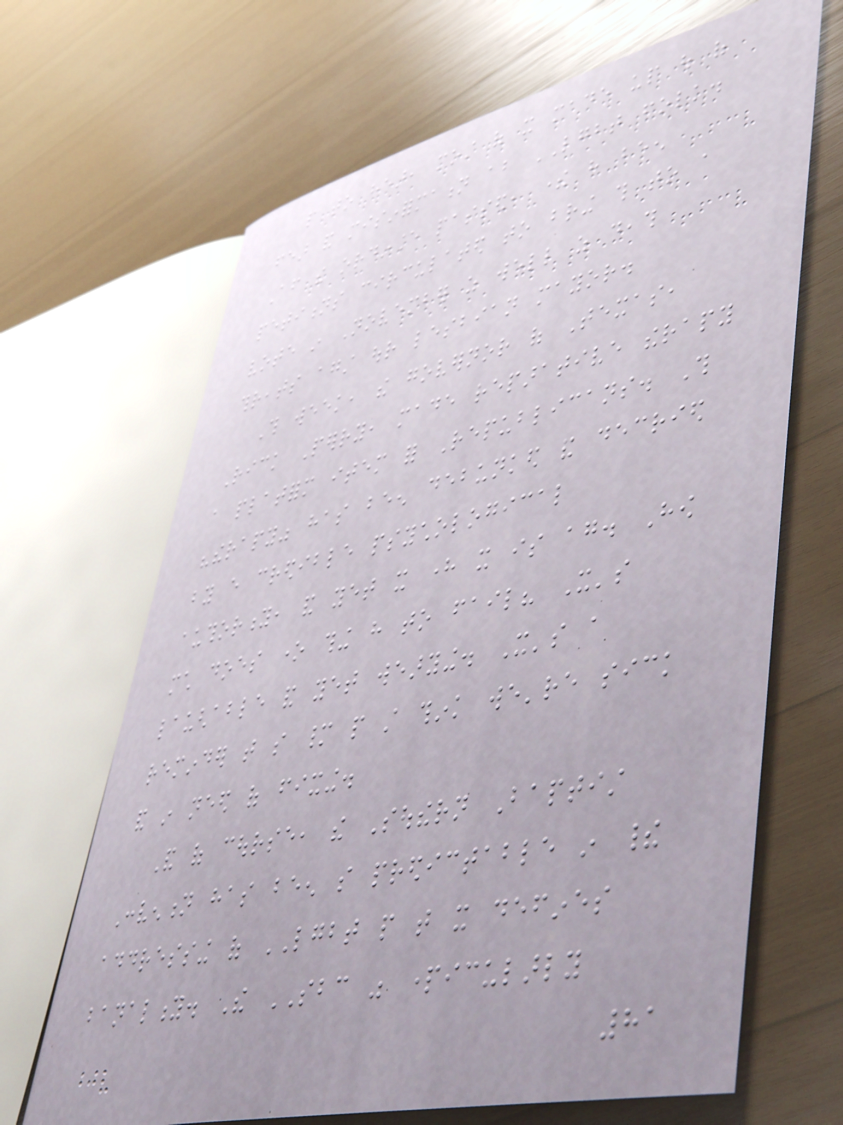people to hear, most of it made up out of
fear and misinformation about LGBT folk.
After the ordinance passed, there have been
petitions circulated to bring this to a
vote in November as well as death
threats against our lesbian mayor.
This week, the governor of Texas,
Rick Perry, made reparative therapy
a platform item for Republicans. This
"therapy" has been debunked and decried
by every credible psychological
authority, and yet it here it is again. How
much does one thing have to fail? It's
laughable and yet wearying. It's a
reminder that so many people still think we're sick
and in need of fixing.
And of course, the Southern Baptist
Convention has been so predictable in their
addressing of LGBT people that it defines
banality. The SBC was particularly
81
